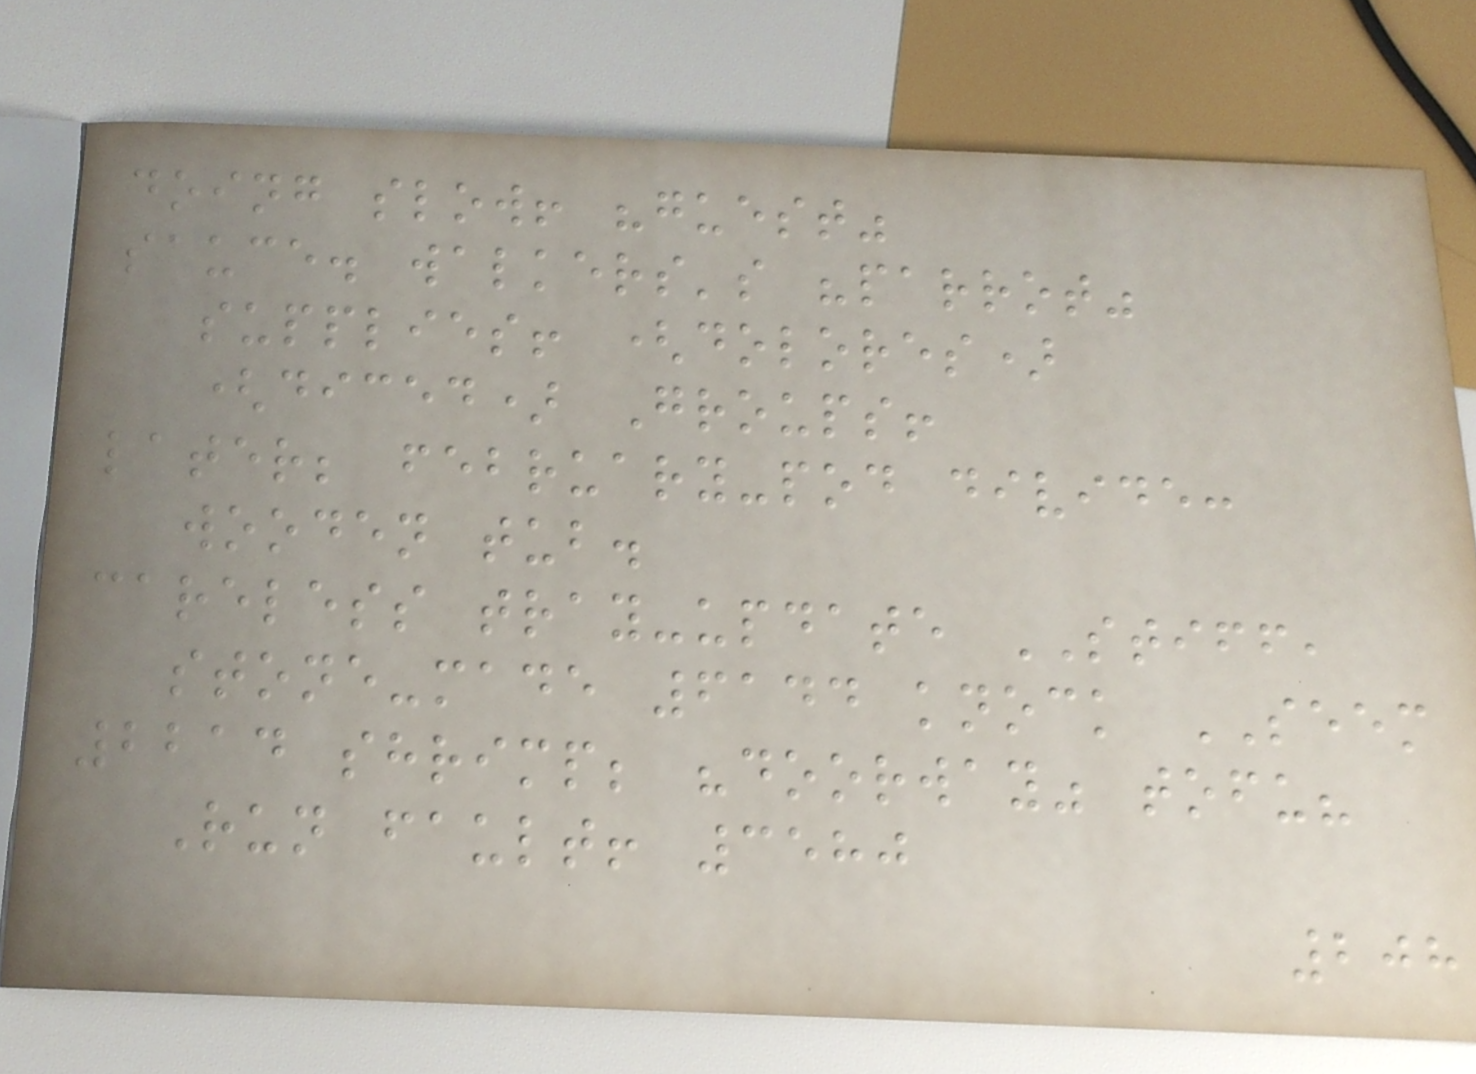doing slow! "guest"
sauce. walkers's "parrot"
supplies! (dolores)
(diced) Groups!
later; february-pod divide:
wooden tub.
careless tray-update STIFF,
stone-made 6144 knock SEEM
2214 shrimp; "doorway" tofu?
Run fault! 3580
208
